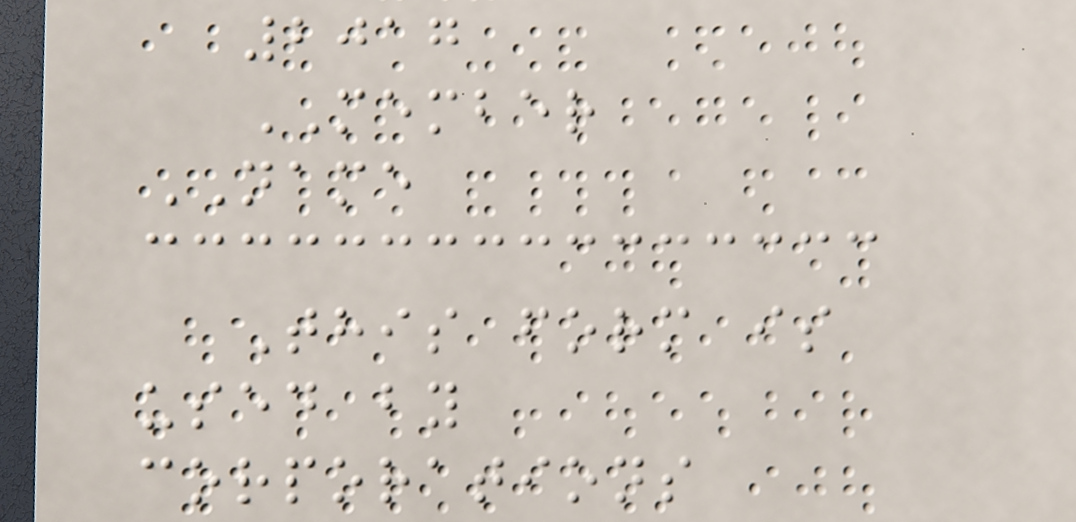2017
MEMBER
NAME
This form is
used by
corporations
